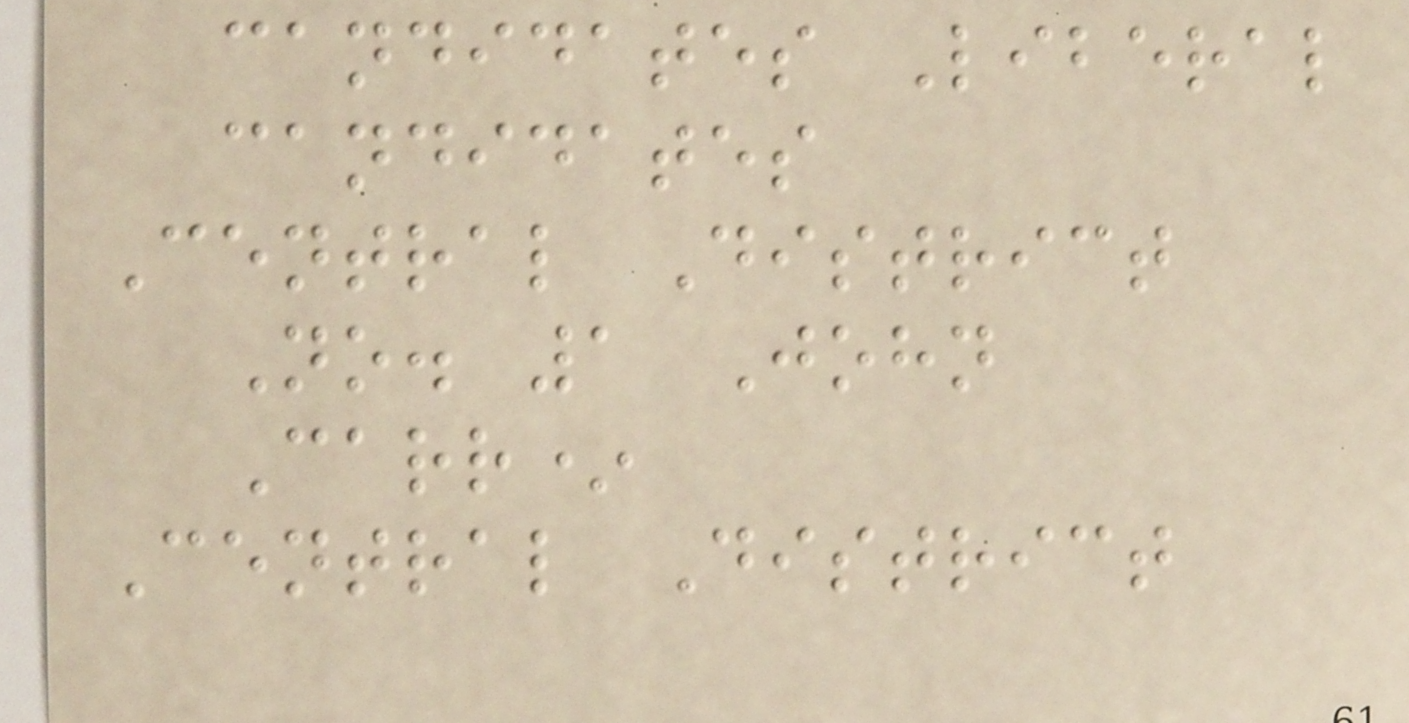candidates Liberal
candidates
Central District
No. 1 John
Carr*
Central District
